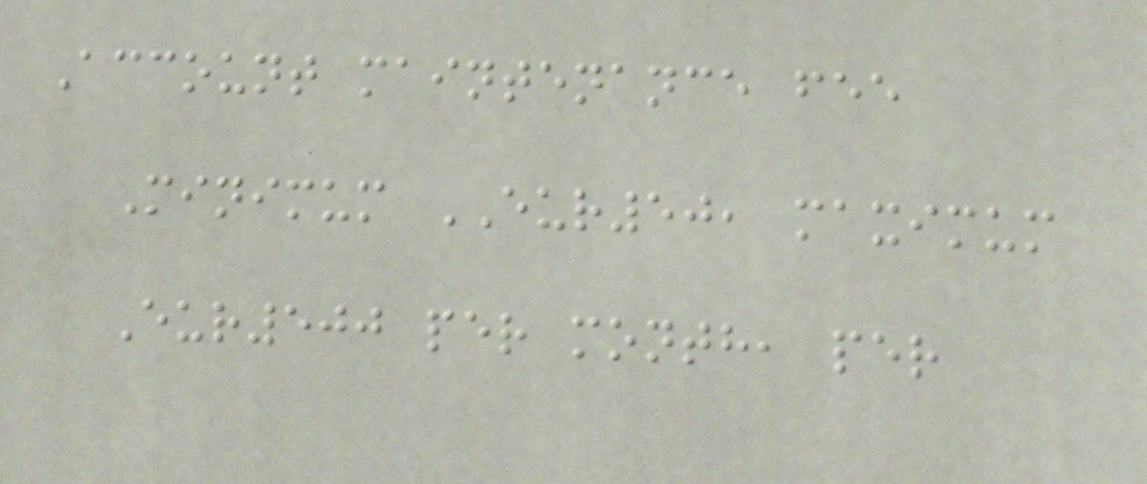Account maintenance fee
Minimum EUR50, maximum
Eur500 per month, per
